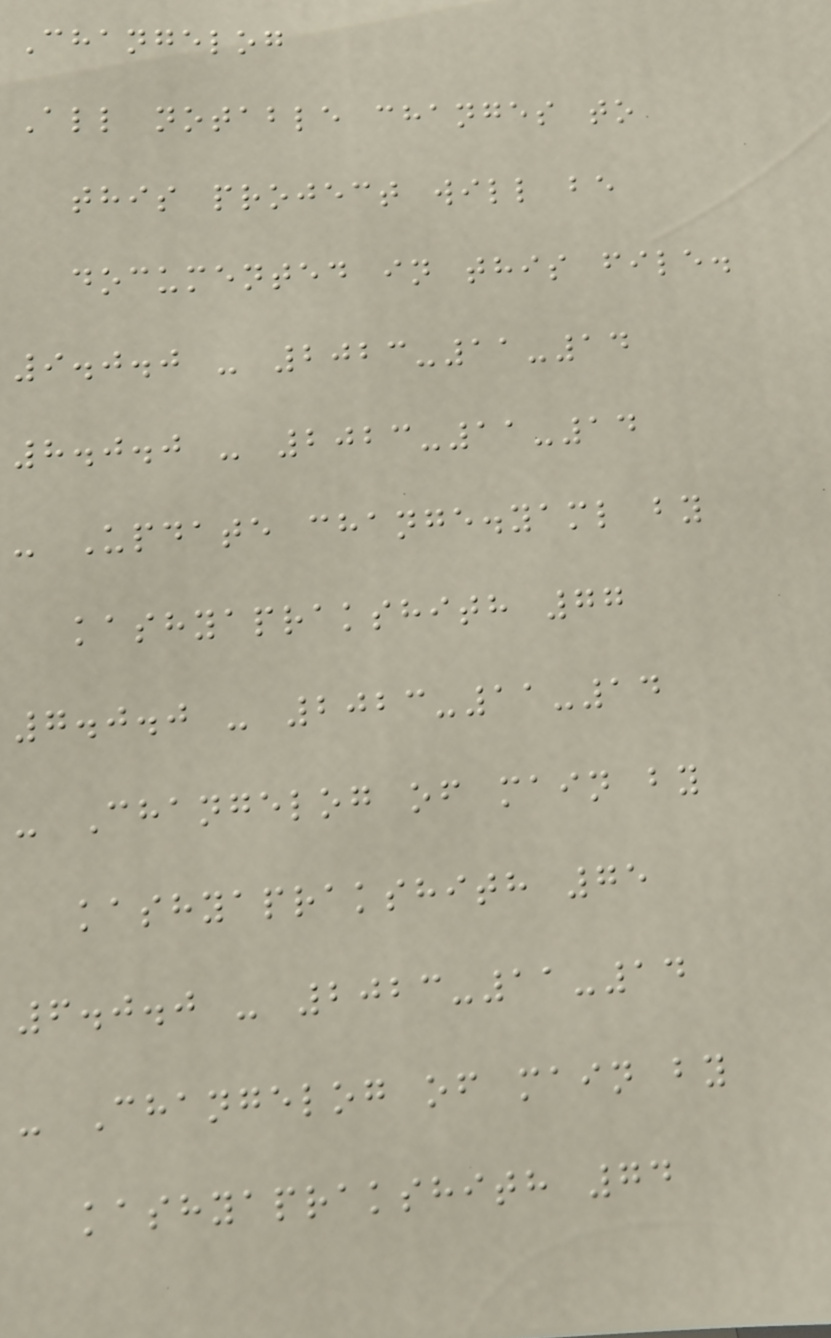Changelog
All notable changes to
this project will be
documented in this file.
9.0.0 - 2023-11-14
8.0.0 - 2023-11-14
- Update change.yaml by
kashyaprakshith 77
7.0.0 - 2023-11-14
- Changelog of main by
kashyaprakshith 75
6.0.0 - 2023-11-14
- Changelog of main by
kashyaprakshith 74
